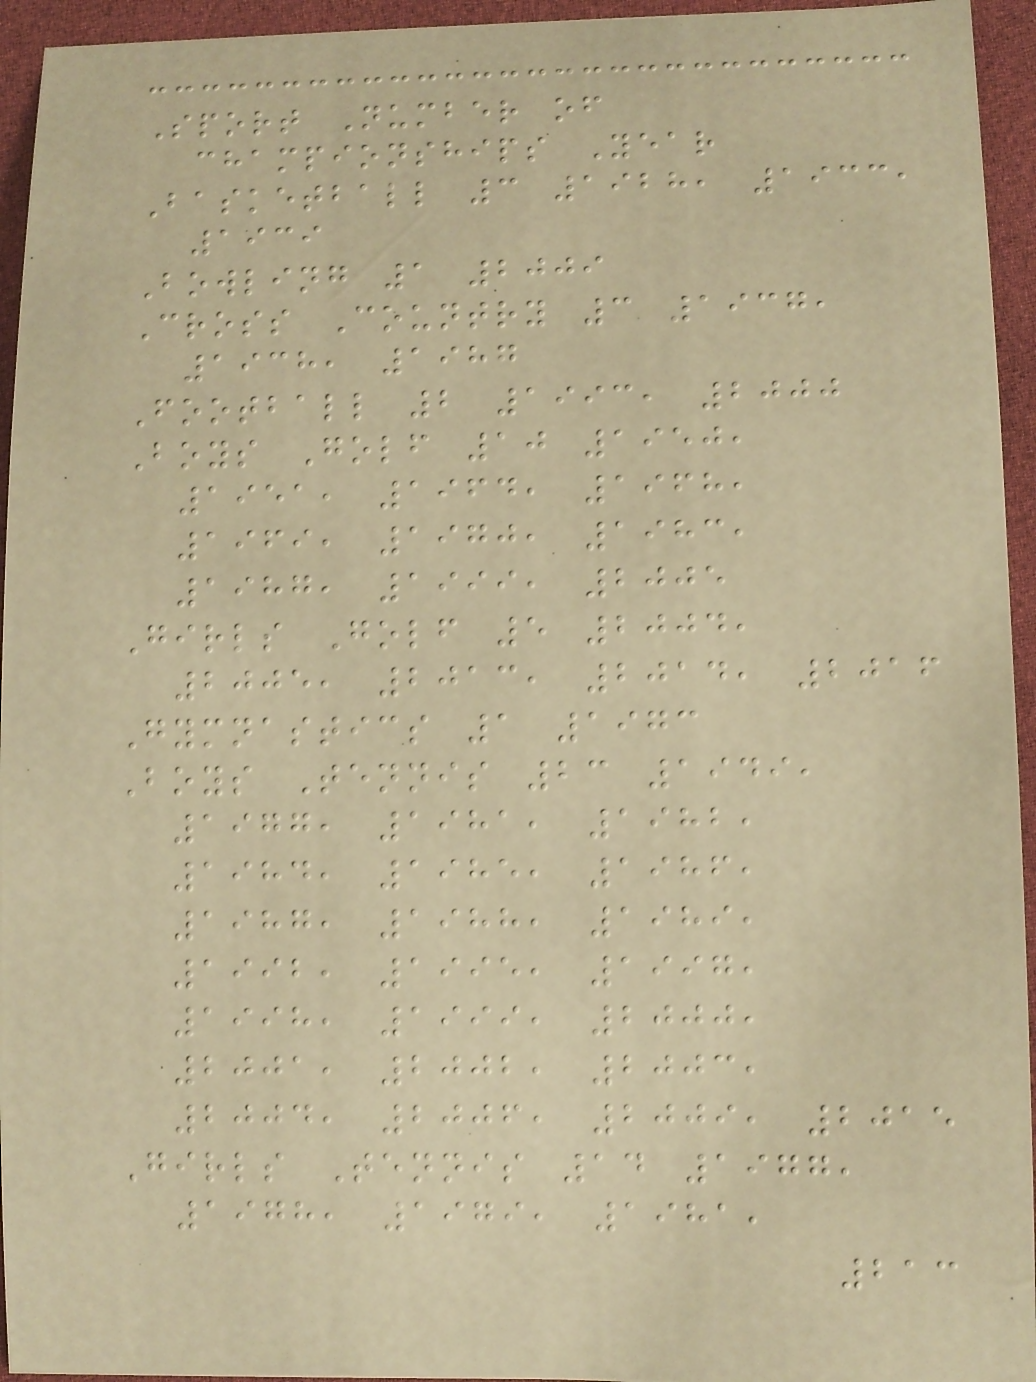Sport Number of
championships Year
Basketball 3 1928, 1933,
1939
Bowling 1 2009
Cross Country 3 1937,
1938, 1987
Football 2 1993, 2000
Boys Golf 10 1950,
1951, 1964, 1968,
1969, 1970, 1983,
1987, 1999, 2005
Girls Golf 5 2004,
2005, 2013, 2014, 2016
Gymnastics 1 1973
Boys Tennis 23 1949,
1977, 1981, 1982,
1984, 1985, 1986,
1987, 1988, 1989,
1992, 1995, 1997,
1998, 1999, 2000,
2001, 2002, 2003,
2004, 2006, 2009, 2015
Girls Tennis 14 1977,
1978, 1979, 1981,
213
